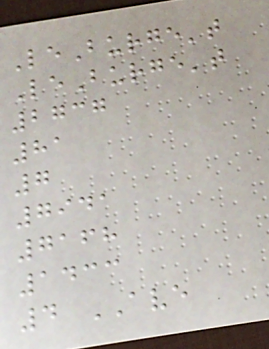LeBurge't
LeBurge't
2737
81
7
7941
7168
1433
4 AVE
